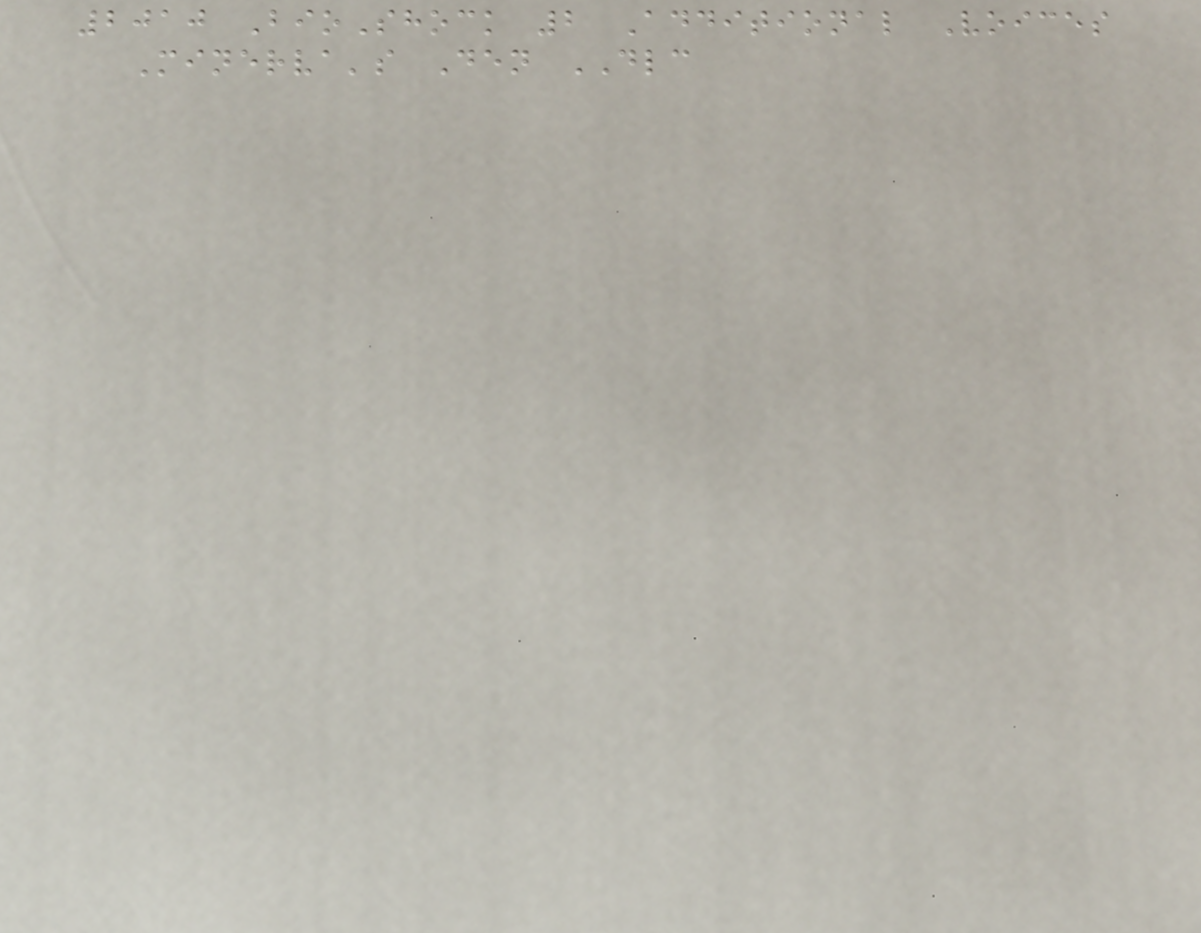2010 BioShock 2 Additional Voices
Minerva's Den DLC
